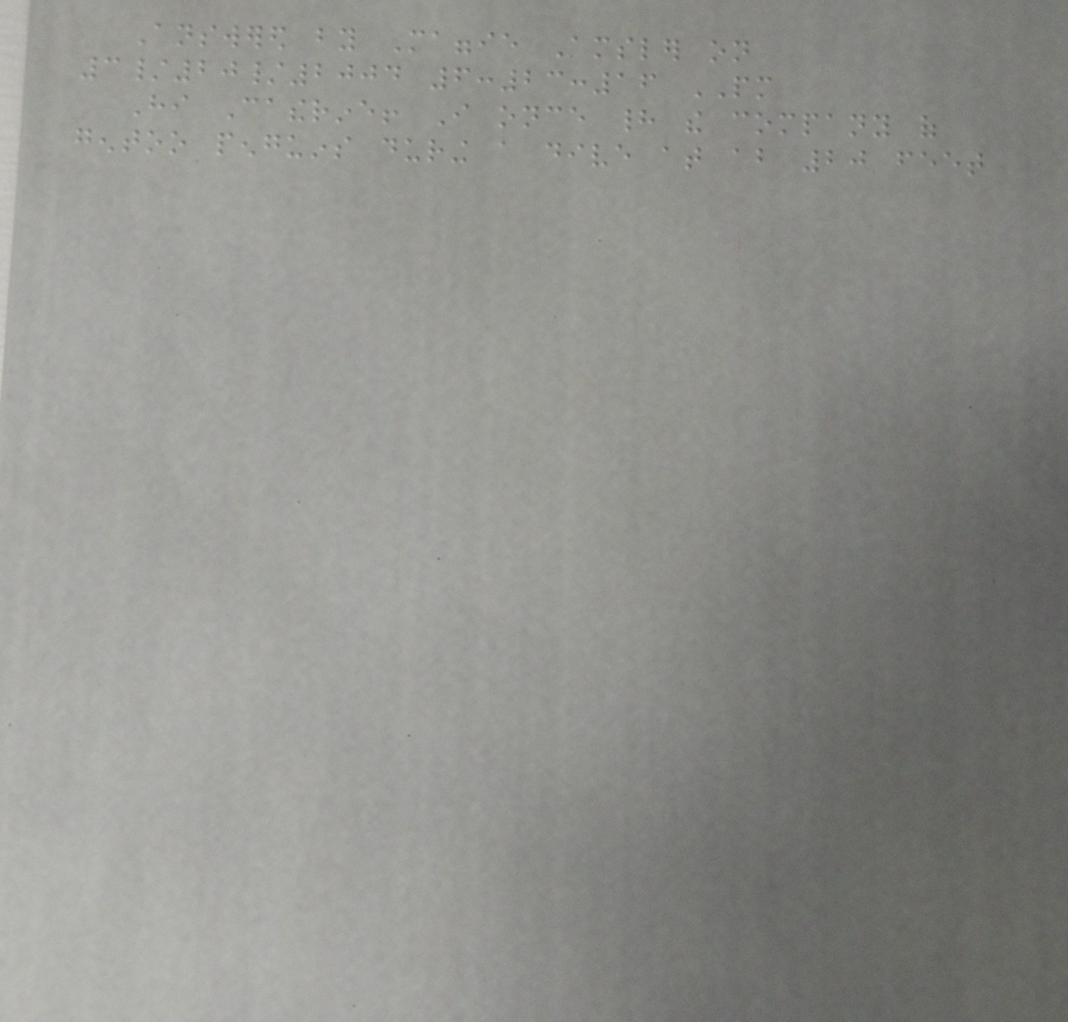Answered by Maggie Amsler on
3/20/2004 6:23:16 PM
Hi Catherine! I once had the company of
gentoo penguins during a dive at about 20 feet
